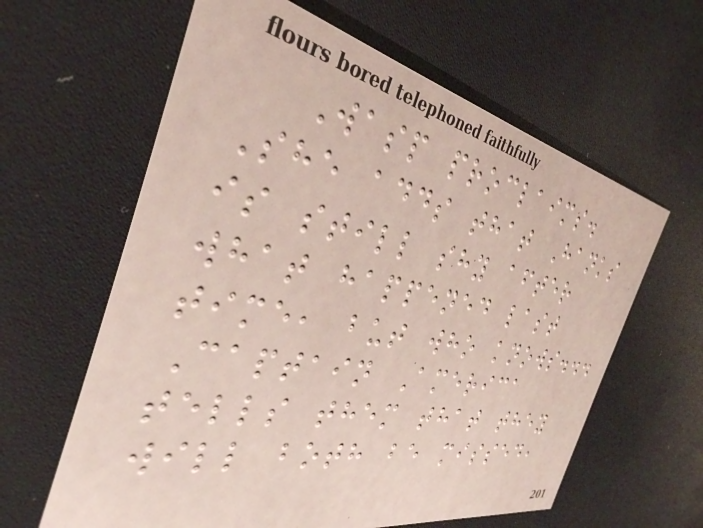Wasp proclaims.
She adds that Hanks
is still shy after
what happened last
time, but who knows...
Captain America
tells them that they
will both be missed,
